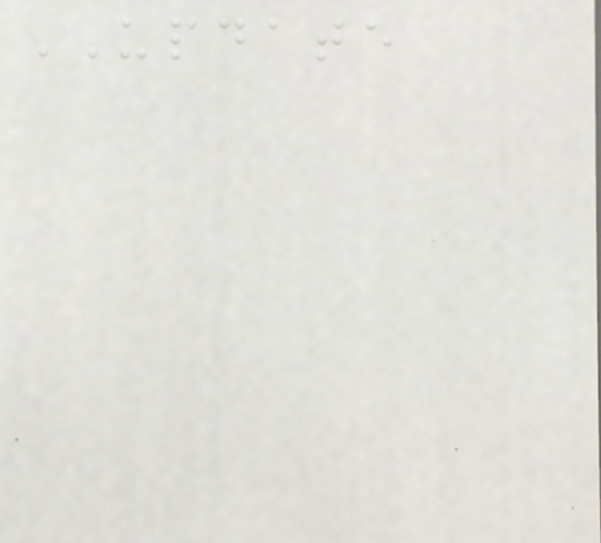UPDATE
